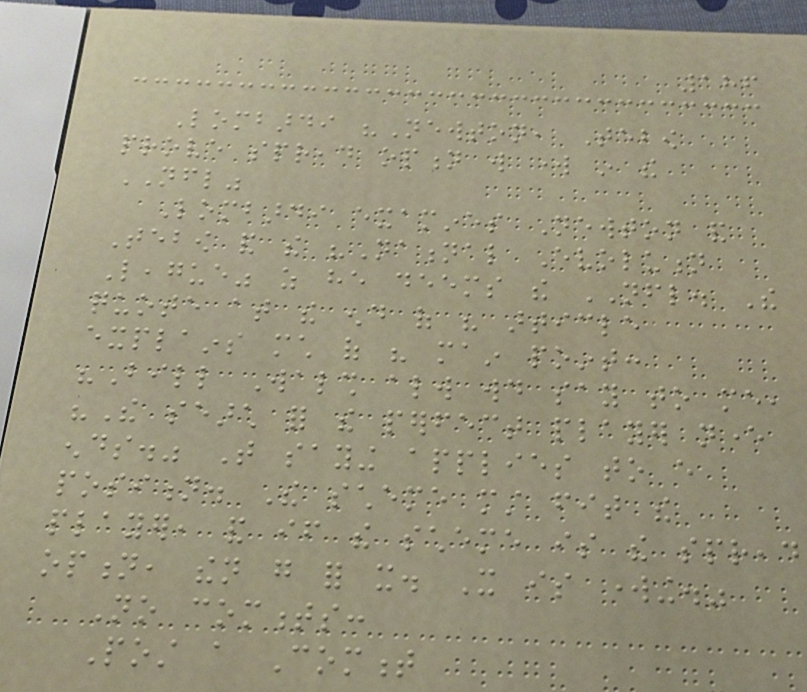186
Lombardi "Newton, Tebow
prove spread option will work in the
NFL"
Lombardi examines Newton and
Tebow and the "National Evolution
League" as he deems the NFL. The
quote at the end of his article
explains much of his main point:
"Bill Walsh always would say to me,
"The search for the perfect player never
ends." That saying applies to every
position. The scheme must fit the
player, and if the scheme is the spread
option, then go for it. It is working."
No comments:
Post a Comment
